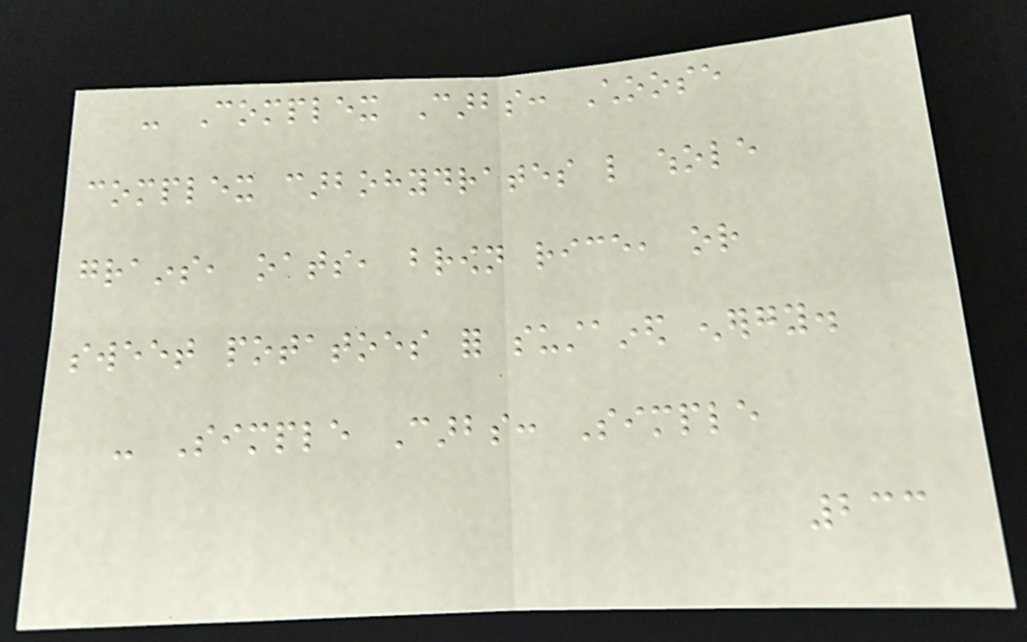- Complex Carbs: Choose
complex carbohydrates like whole
grains, oats, brown rice, or
sweet potatoes for sustained energy.
- Simple Carbs: Simple
233
